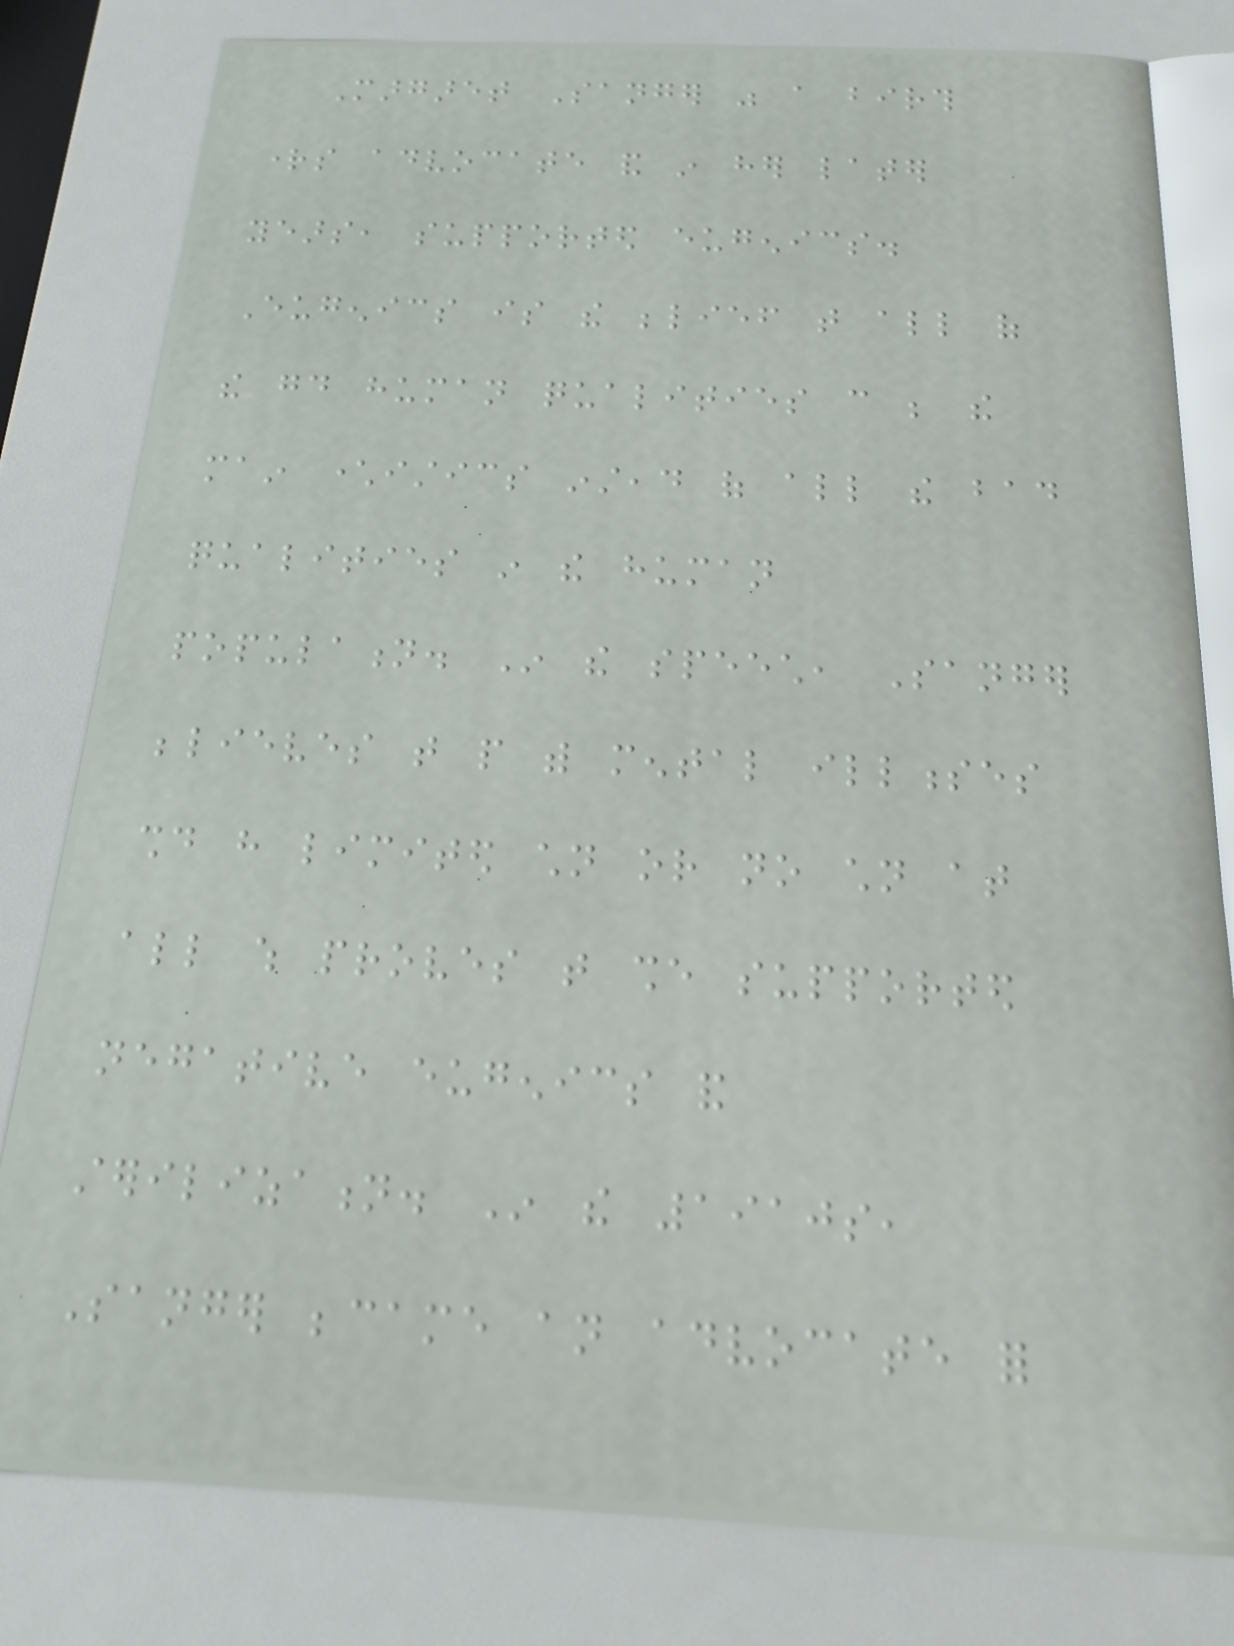Margaret Sanger was a birth
rights advocate and in her later
years, supported eugenics.
Eugenics is the belief that all of
the good human qualities can be the
main characteristics instead of all the bad
qualities in the human
population. In the speech, Sanger
believes that people with mental illnesses
should have limited children or no children at
all which proves that she supported
negative eugenics and
sterilization. In the 1910s,
Sanger became an advocate for
